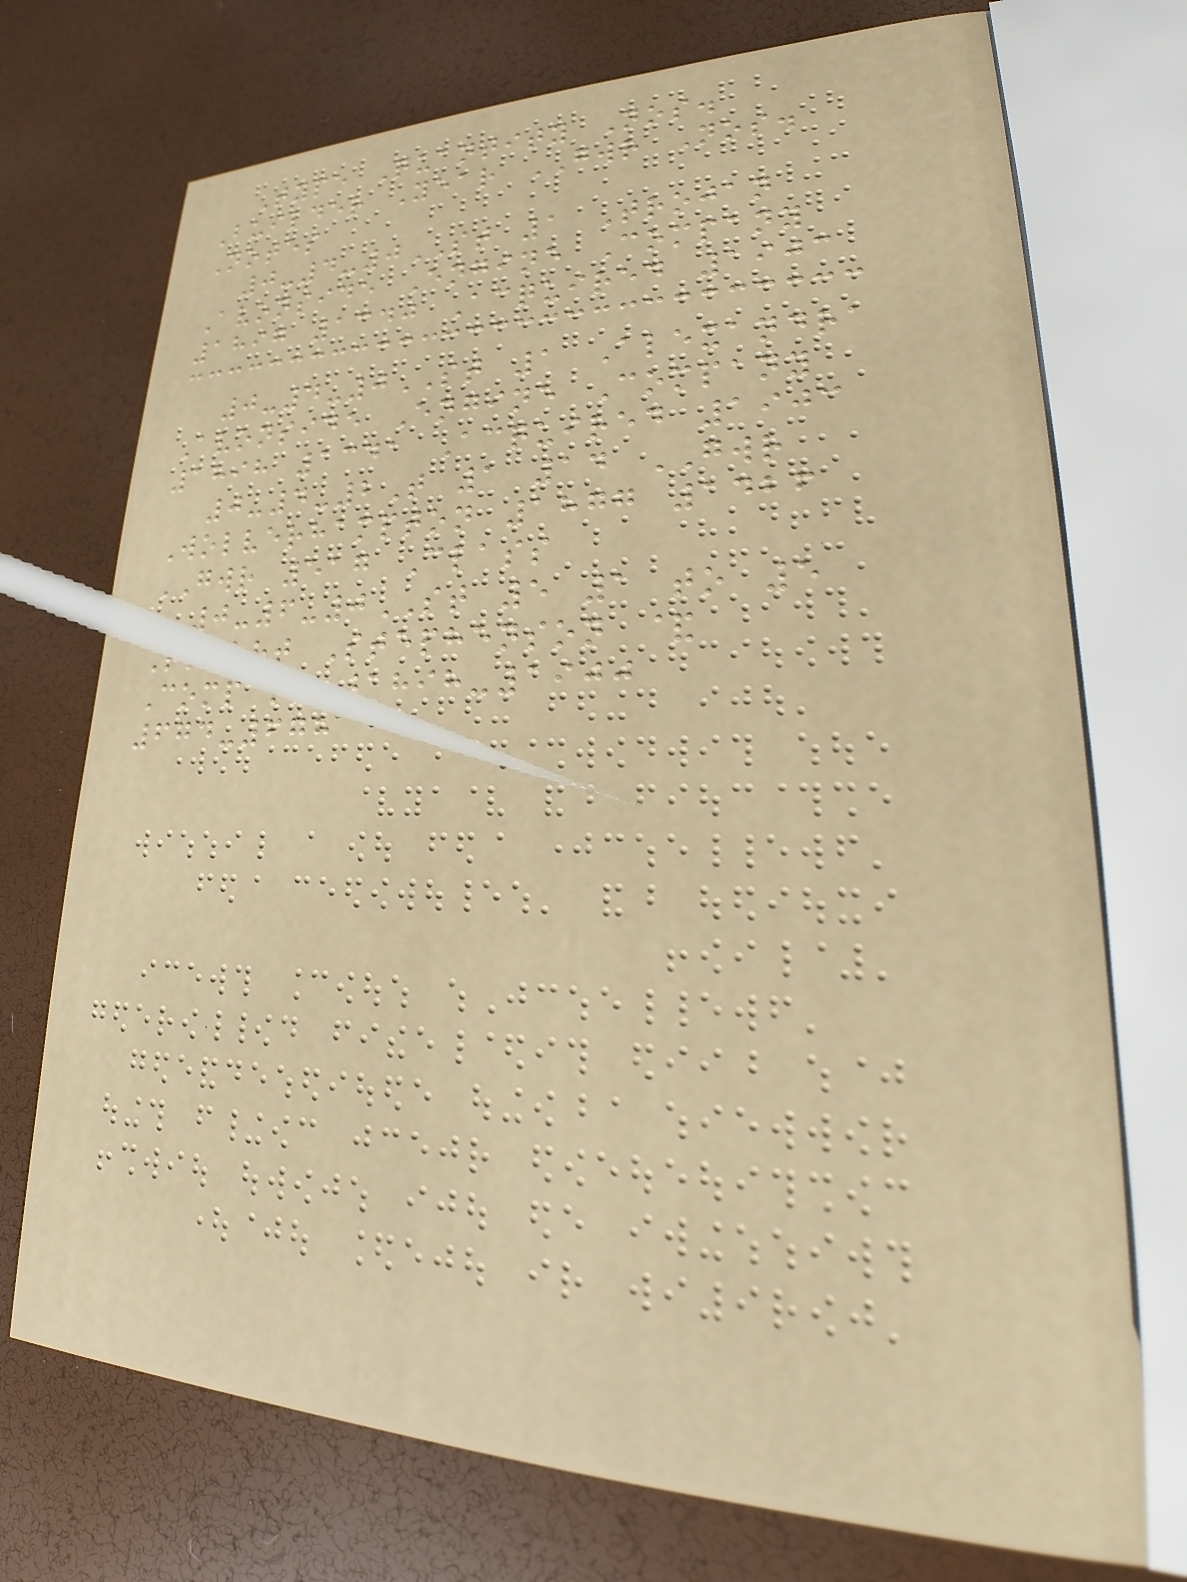Type Quantity Nos.
Builder Year GWR Nos.
Notes
0-4-0ST 1 Trojan
Avonside Engine Company
1897 1340 Acquired 1903
0-4-0ST 1 Alexandra
Avonside Engine Company
1898 1341 Acquired 1903
0-4-2T 1 14 GWR
Wolverhampton 1877 1426
GWR 517 Class
0-6-0ST 5 1 to 5
Robert Stephenson &
Company 1898-1900
674-678
